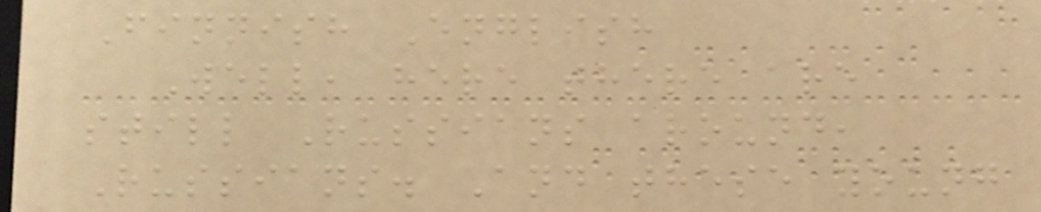Finnish English
Well, here there are
still Russians around,
Russians. And these young
